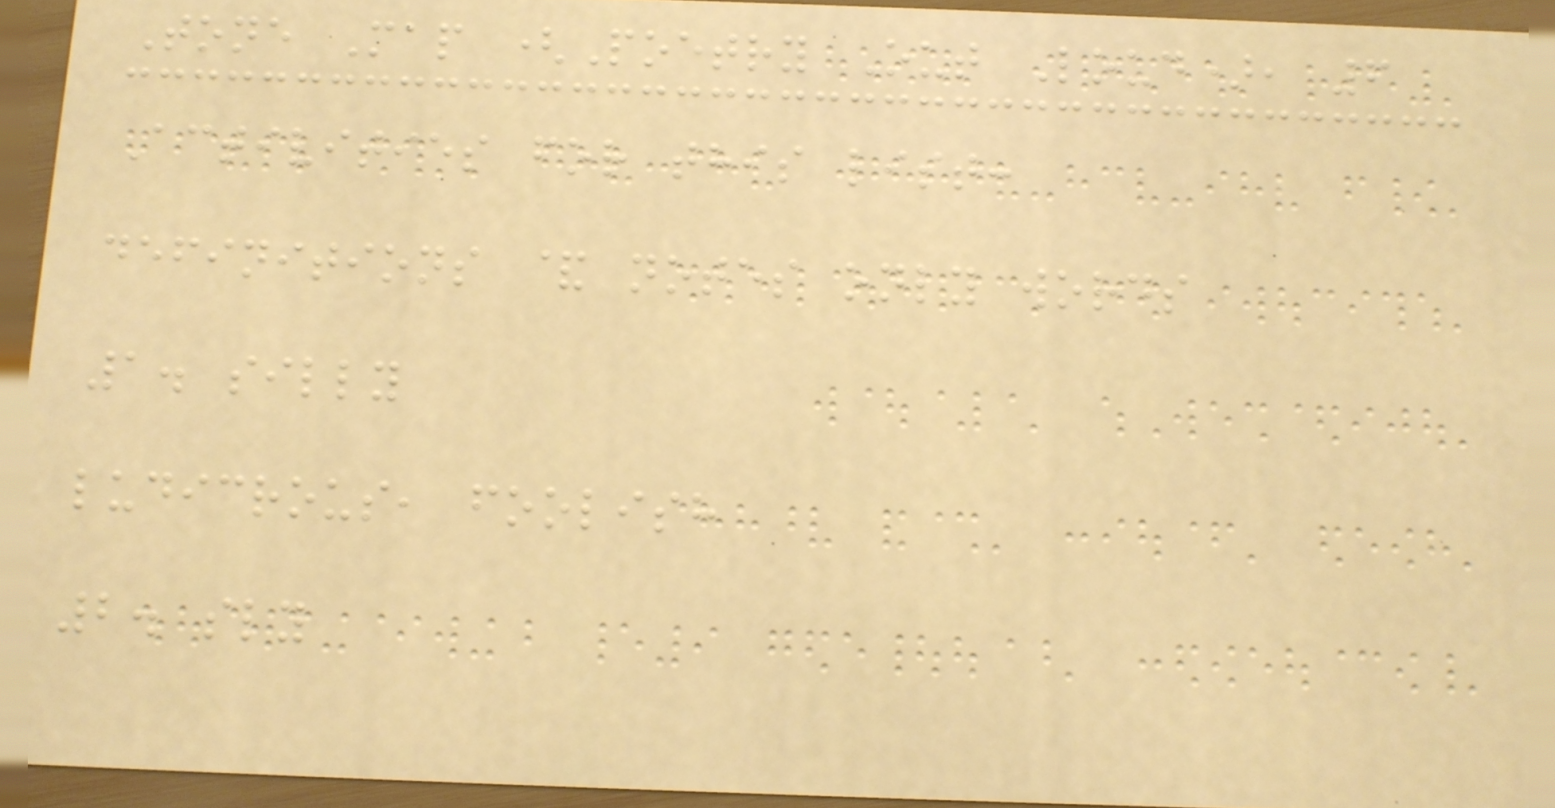Tone Map (Poetry Out Loud), 6
Activities for this list:
definitions & notes only words
1. silly
ludicrous, foolish
2. sly
